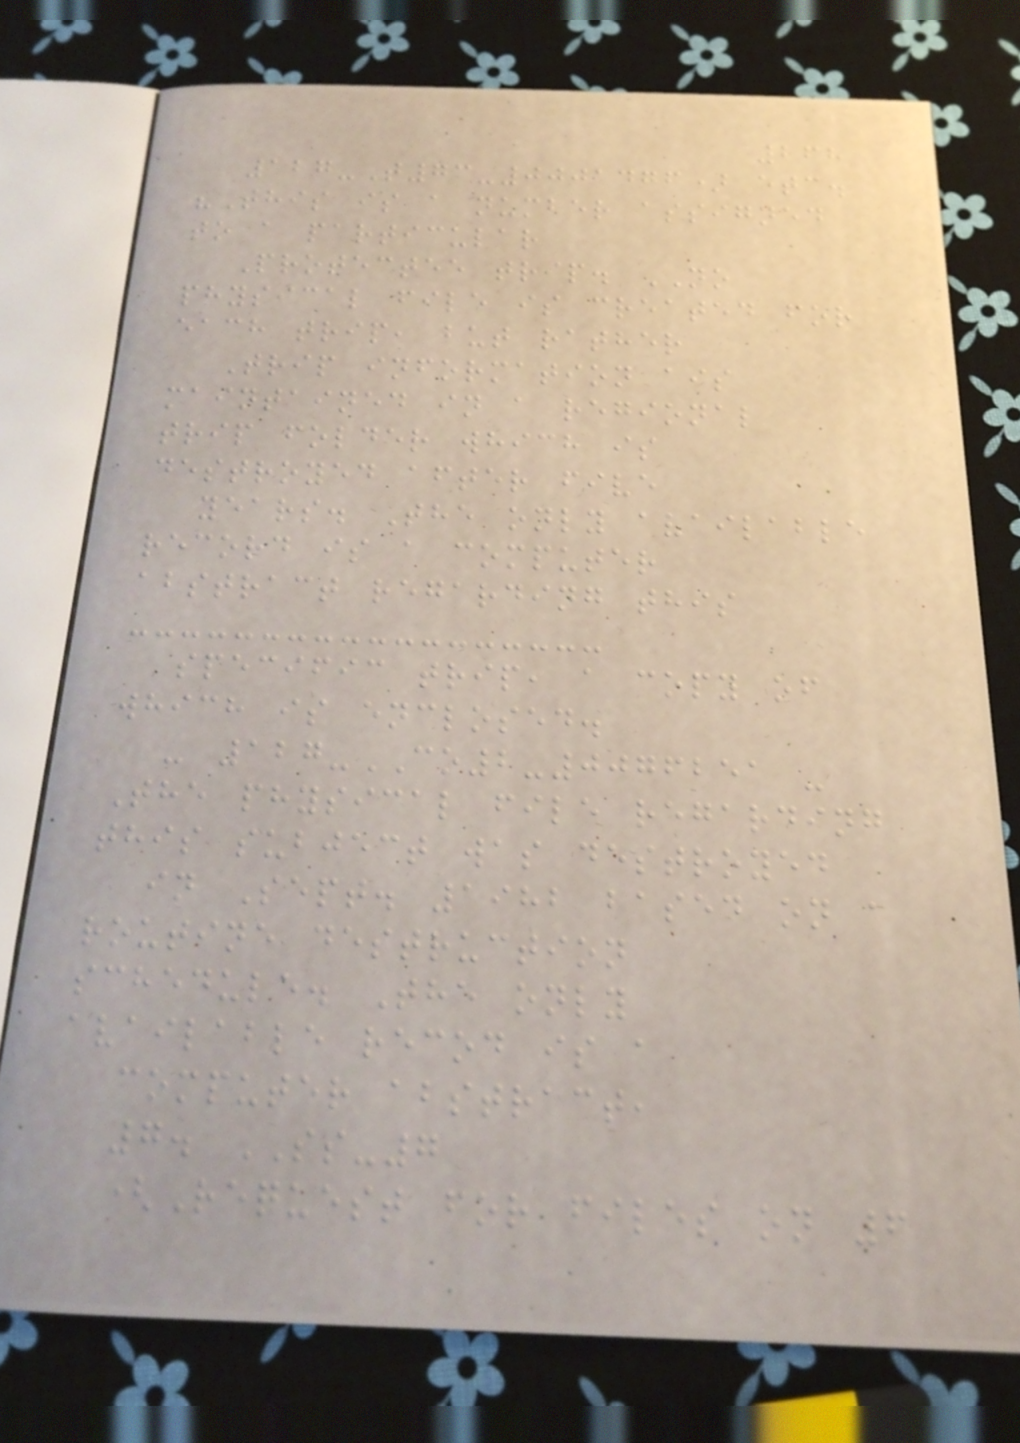268
127-T73-0001476) etc.
"This is a number assigned
to a particular
Protectee trip. NO
physical file is created for
each trip, but rather
Trip information ais
maintained in a regional
trip folder which is
destroyed after five
years. The only available
record is a computer
abstract regarding this
specific trip, a copy of
which is enclosed.
- 127-CO2-0076251 -
The physical file regarding
this subject was destroyed
in Sept. 1982 based on a
routine destruction
schedule. The only
available recod is a
computer abstract,
7. SS-7
(Request for files on 6
